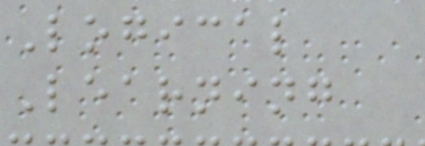Logical
Learning
